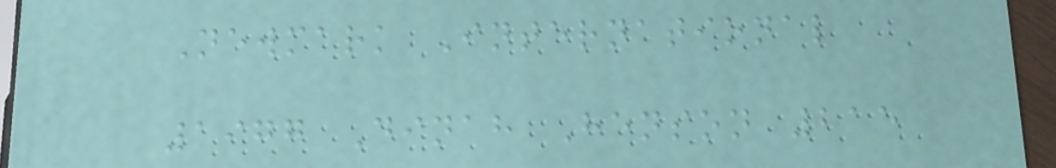Newmark International
1977 Dinah Henson 215
